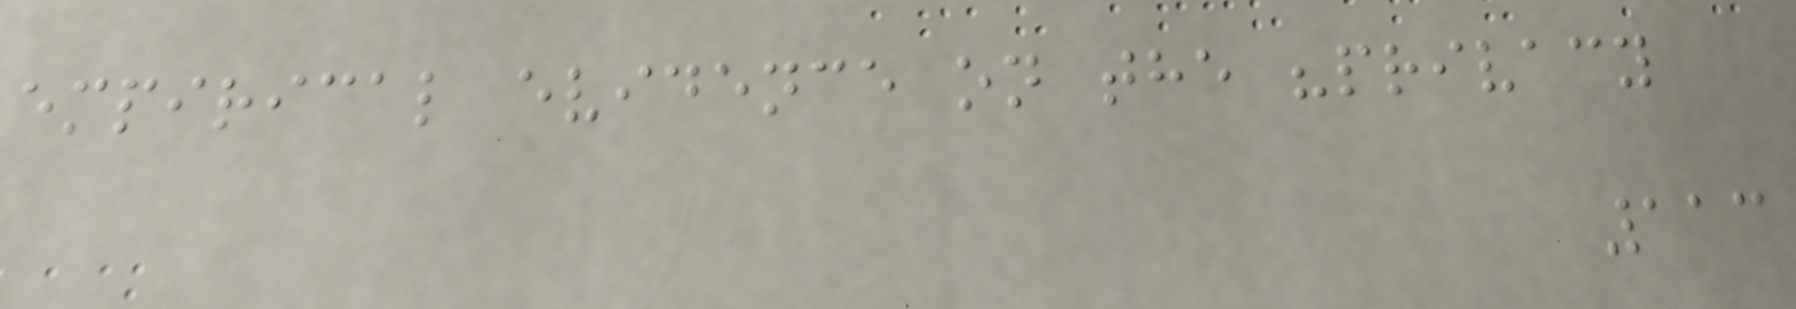empirical evidence on the "privacy
113
